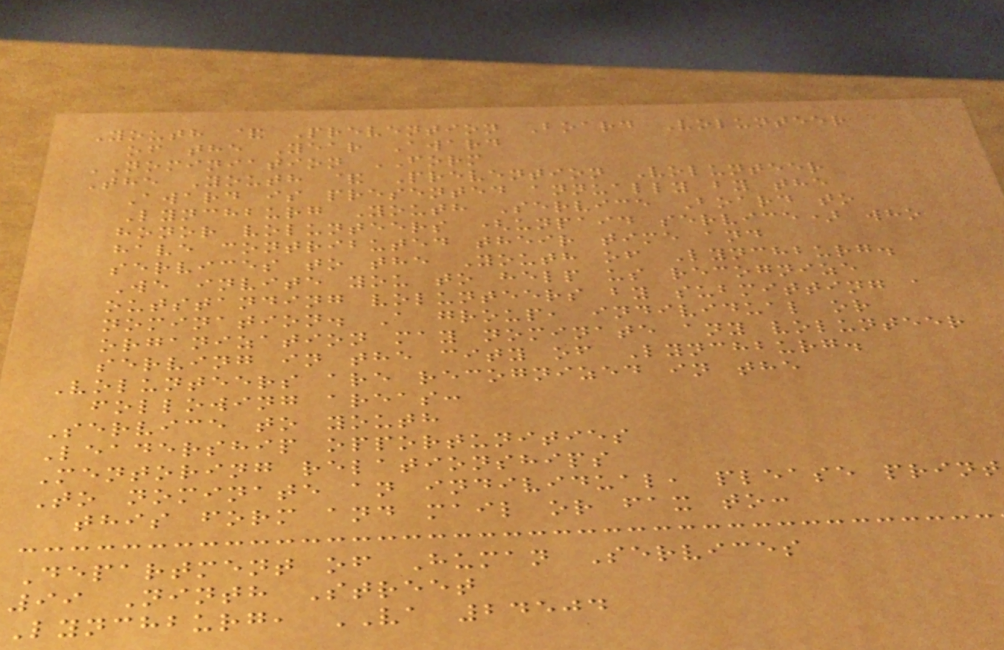Youth & Prevention Board Volunteer
of the Year Award
NOMINIATION FORM
The Youth & Prevention Volunteer
Award is presented annually by the
Lynchburg Youth Service Board to
honor volunteers (unpaid service) who
have contributed their time and
services to the Youth of Lynchburg.
We invite you to help us recognize
outstanding volunteers by submitting a
nomination. A group, individual or
organization may nominate any volunteer
serving in the city of Lynchburg.
Volunteers are recognized in the
following areas:
Service to youth
Leadership opportunities
Mentoring relationships
To nominate an individual, please print
this form and mail or fax to:
Department of Human Services
99 Ninth Street
Lynchburg, VA 24504
